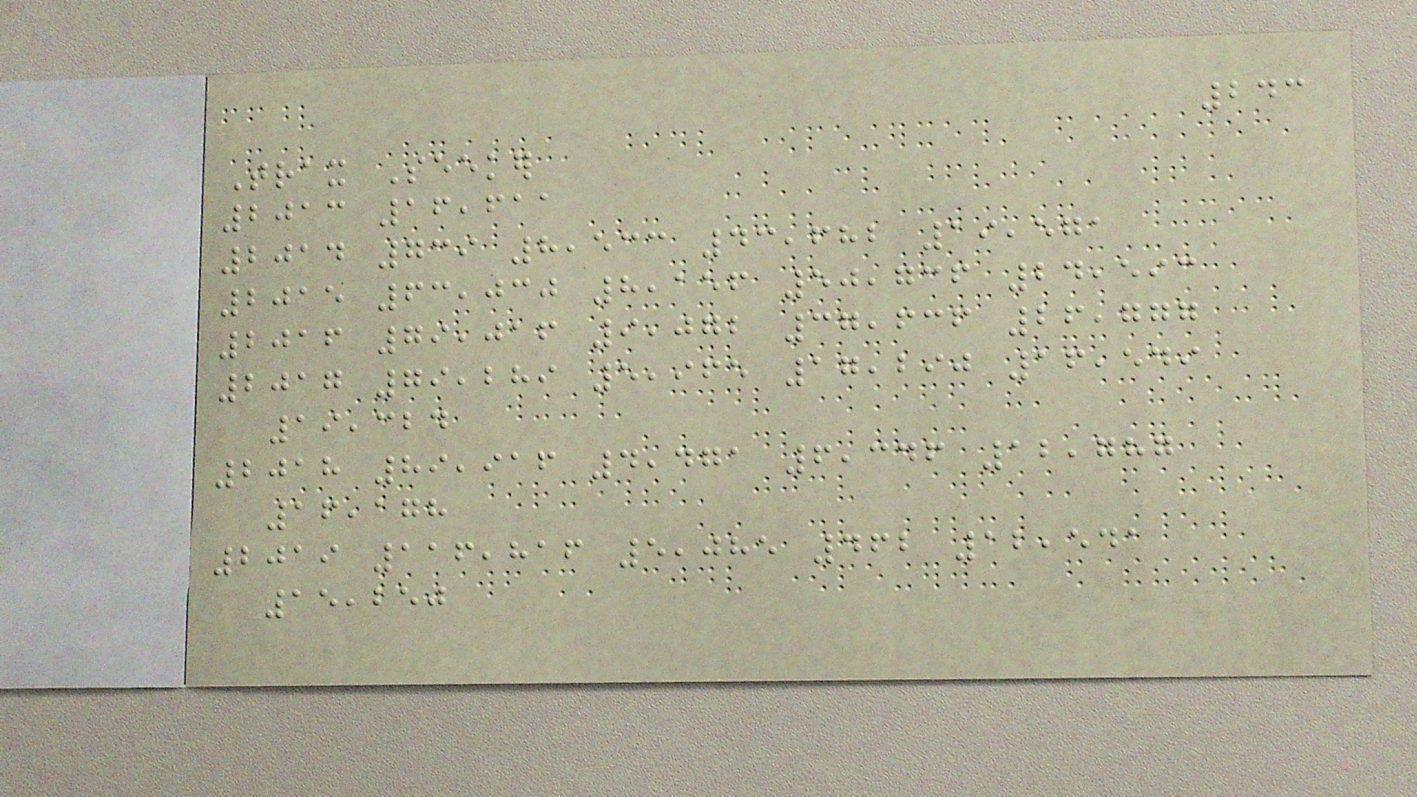243
Trax Seeker
2013 16,611
2014 739 8,533 43,682 19,571
2015 63,030 8,156 50,736 24,593
2016 79,016 9,072 37,636 26,777
2017 79,289 5,965 17,290 16,549
19,324
2018 89,916 4,471 6,346 12,787
16,178
2019 116,816 5,085 462 12,541
15,250
